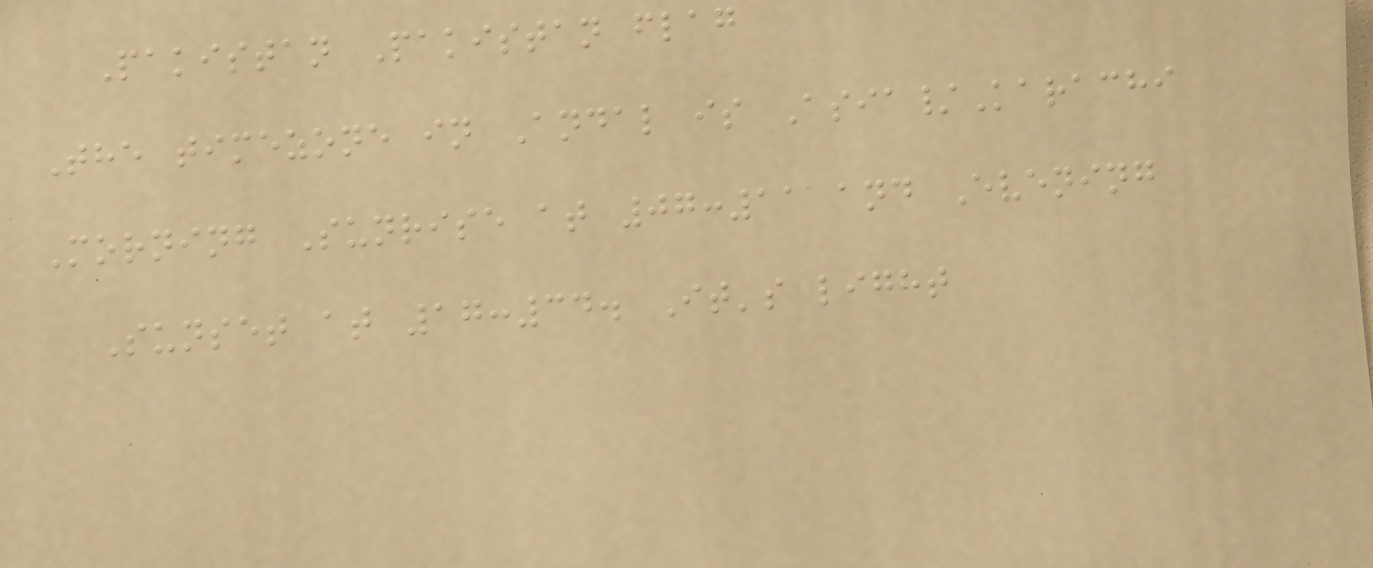Pakistan Pakistan flag
The timezone in Andal is Asia/Karachi
Morning Sunrise at 07:11 and Evening
Sunset at 17:34. It's light
